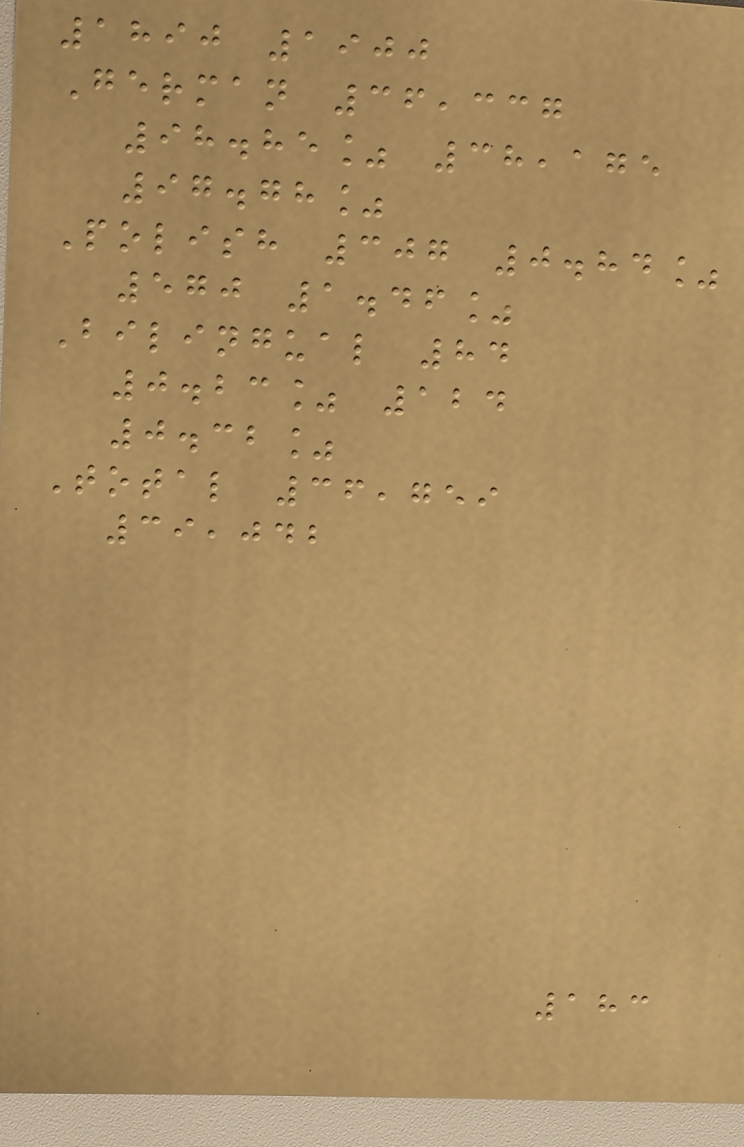1890 1900
German 36,337
98.85% 38,175
97.78%
Polish 307 0.84%
570 1.46%
Bilingual 84
0.23% 124
0.32%
Total 36,759
39,042
183
